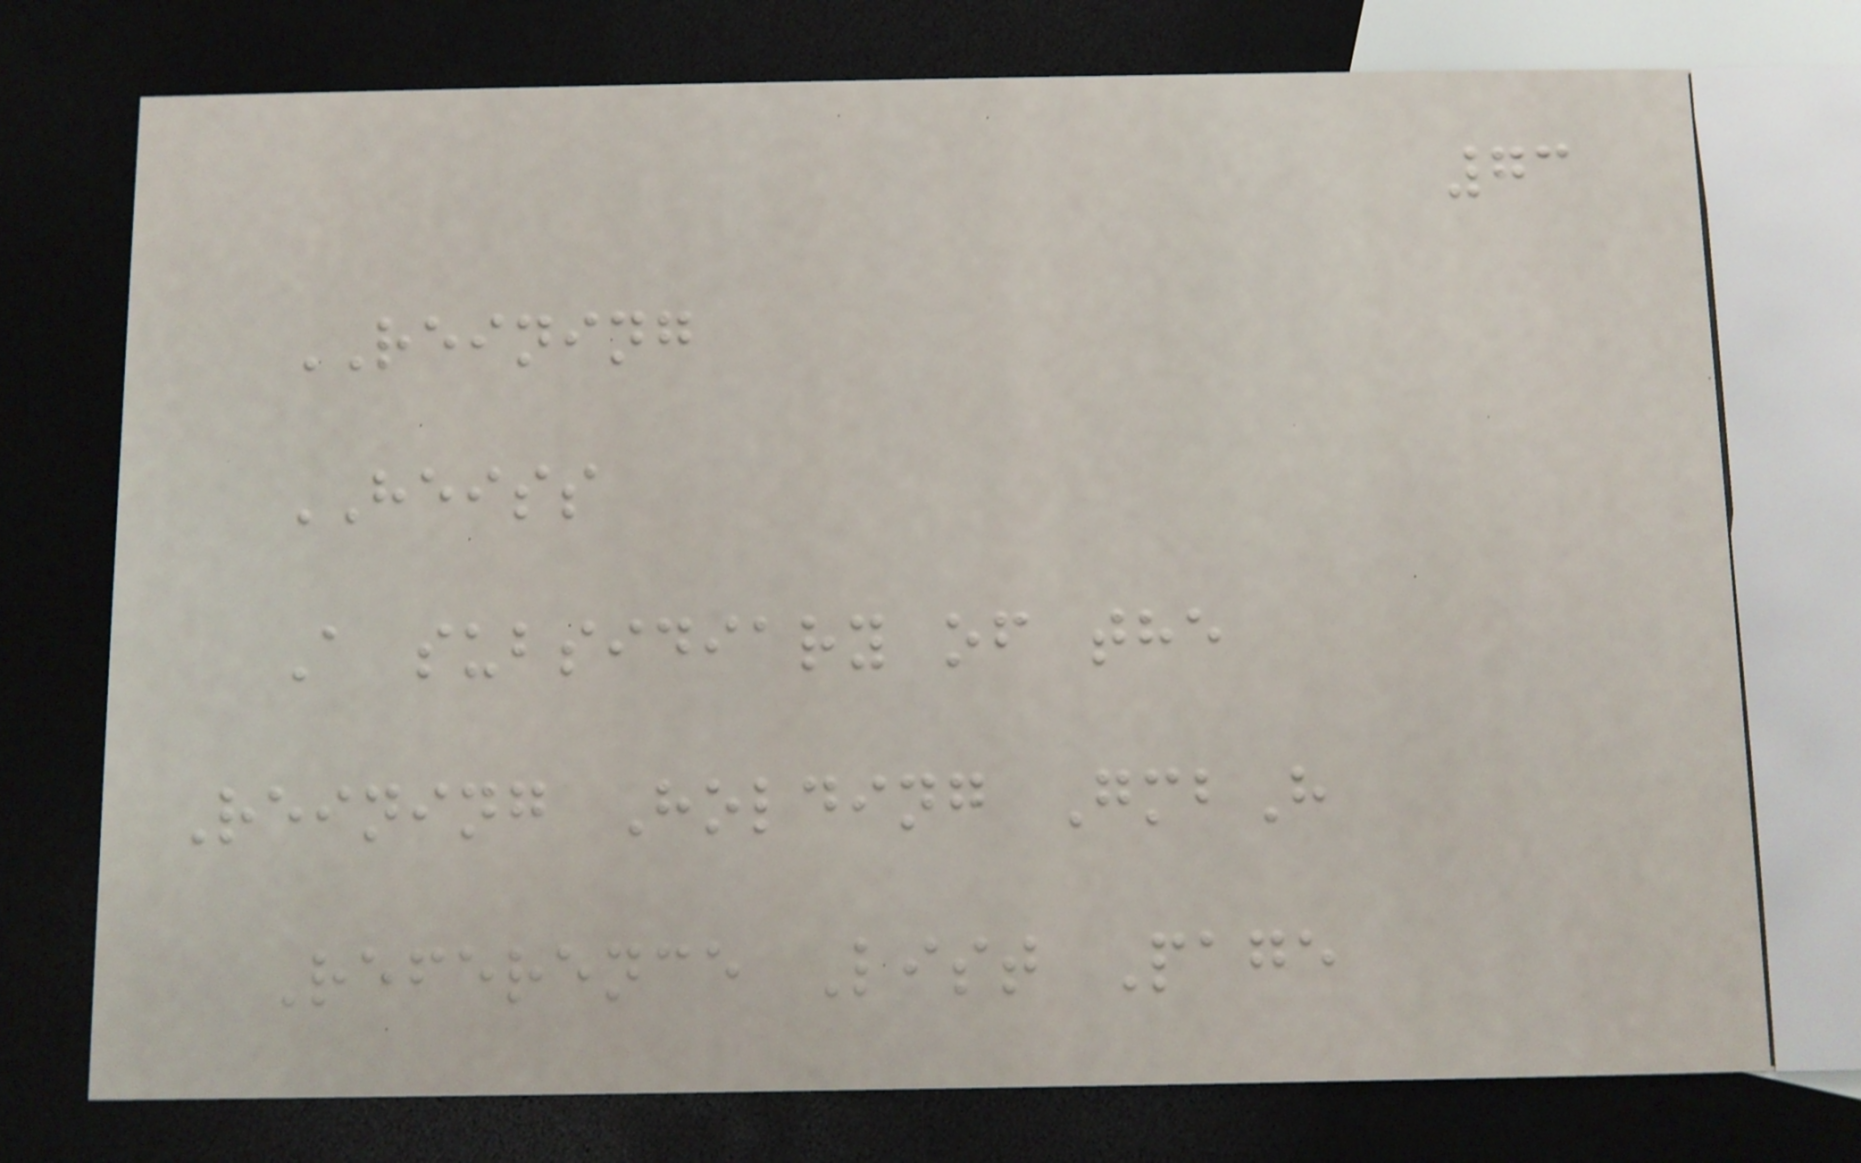73
REINING
HEISS
A subsidiary of the
Reining Holding GmbH
Reference List Page
